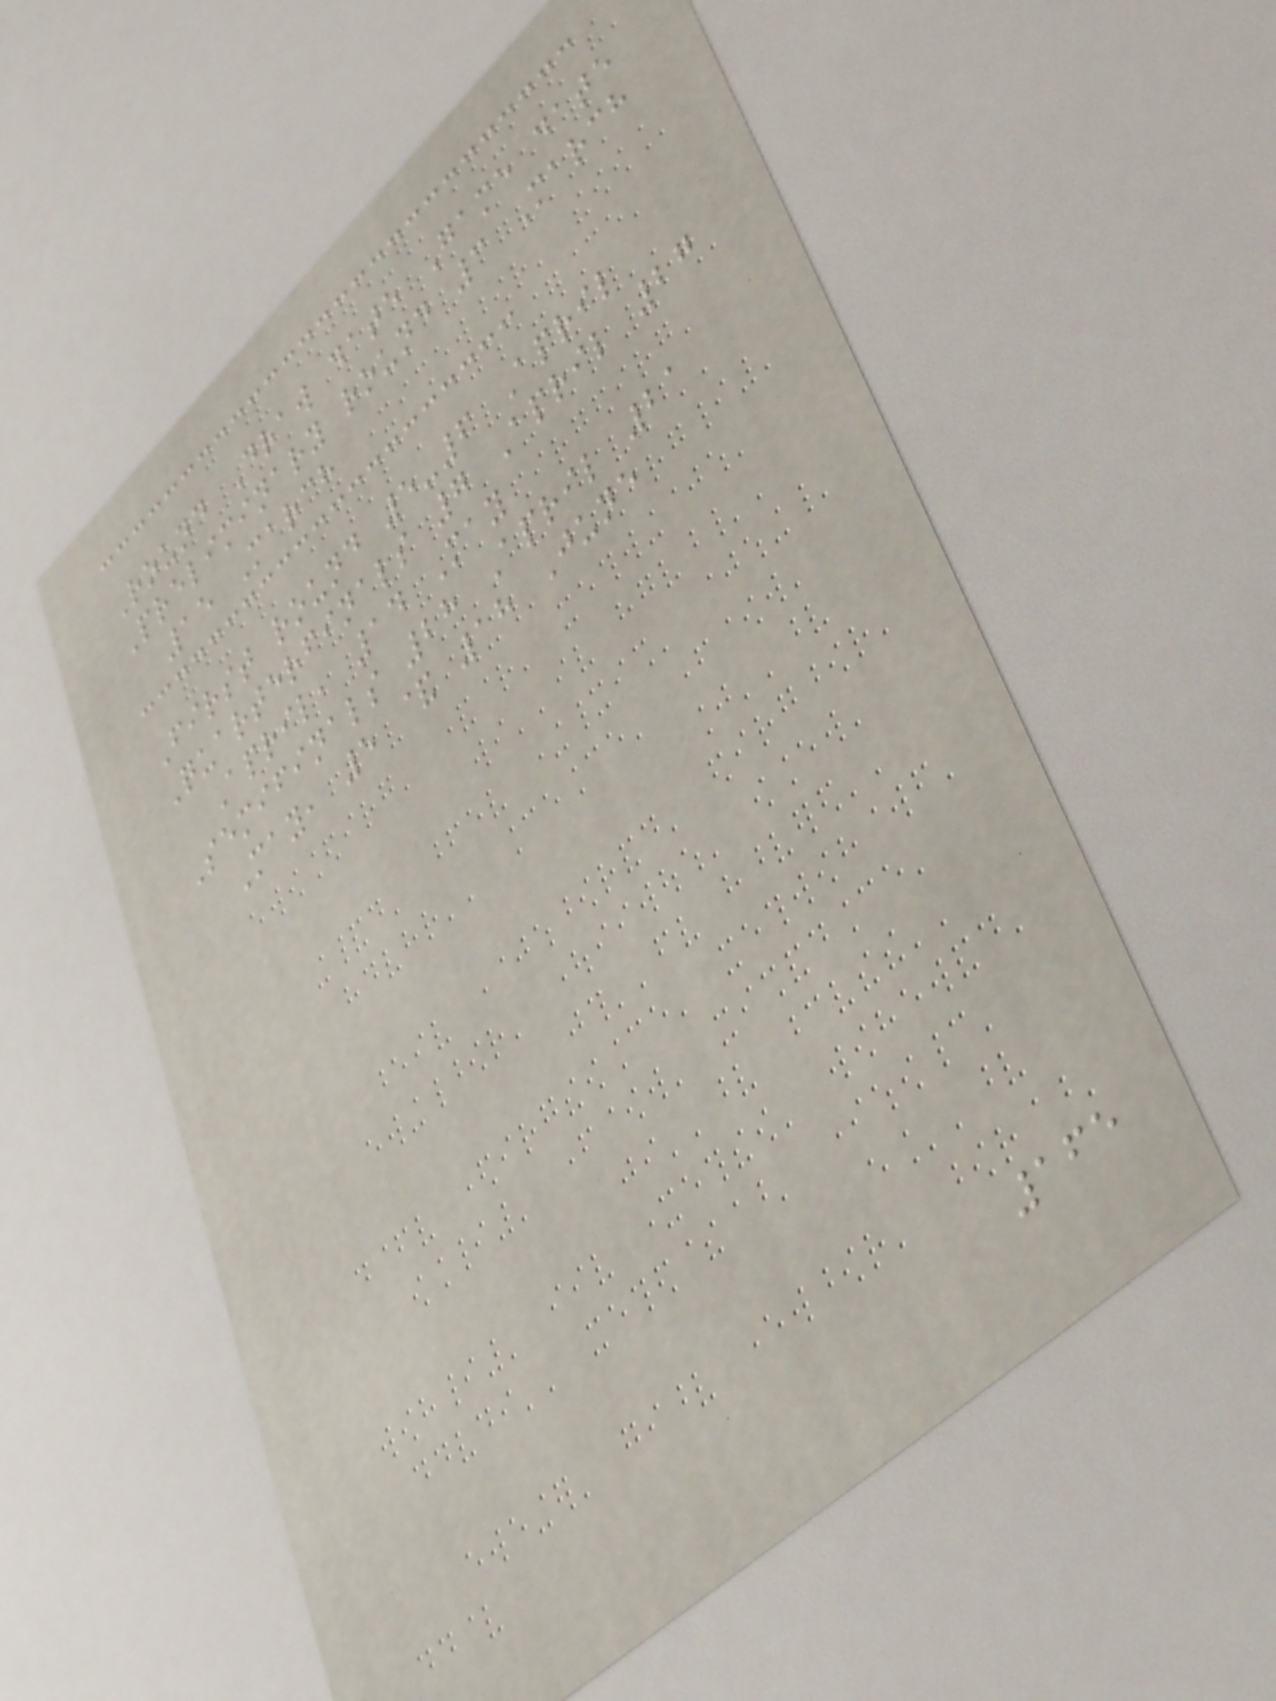Round Draw date Game date
Preliminary round 3 March
15 March
First round 5-6 April
Quarterfinals 7 April 27
April, 14 May
Semifinals 28 April 21
May, 5 & 18 June
165
